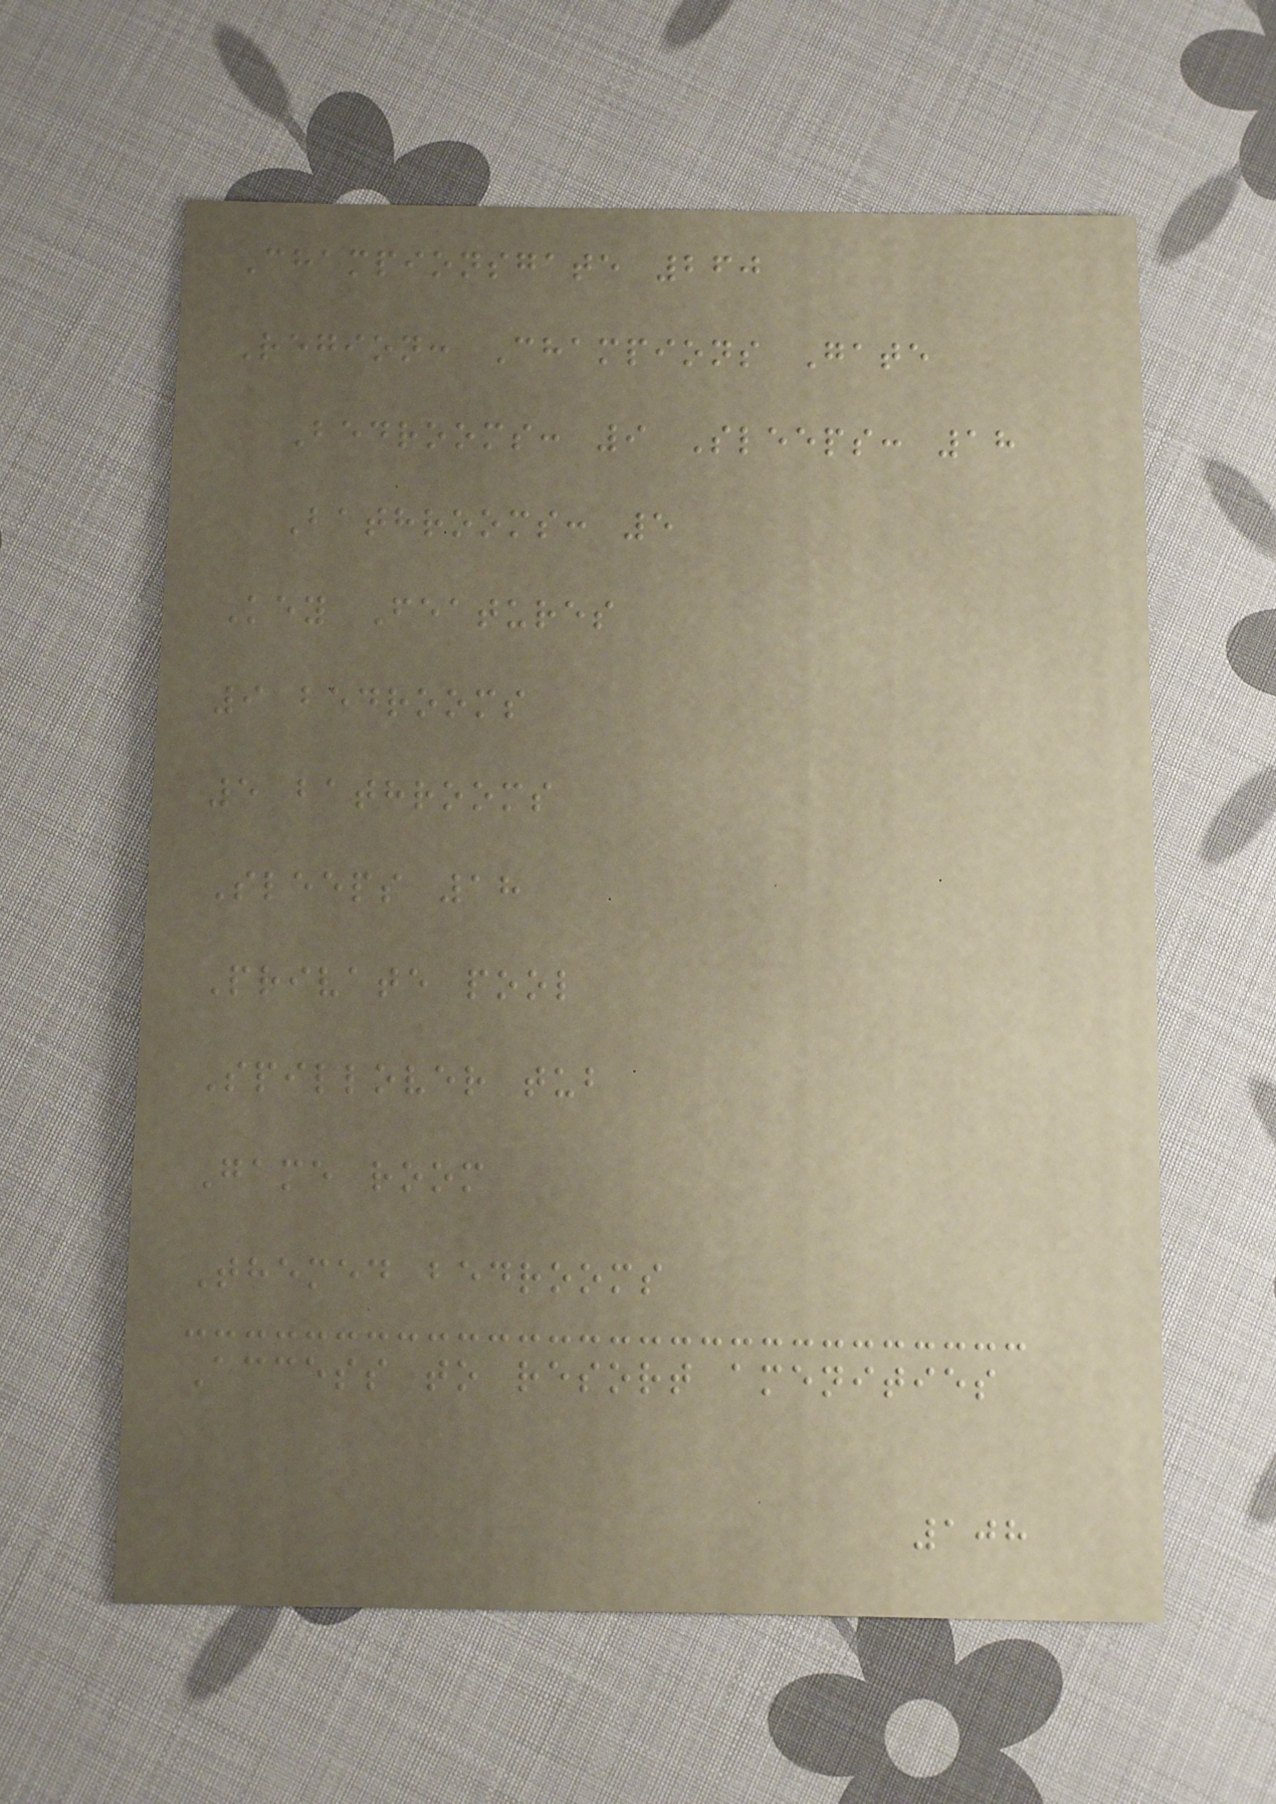Championsgate 260
Region: Champions Gate
Bedrooms: 9 Sleeps: 18
Bathrooms: 5
Key Features
9 bedrooms
5 bathrooms
Sleeps 18
Private pool
Spillover tub
Game room
Themed bedrooms
Access to resort amenities
108
